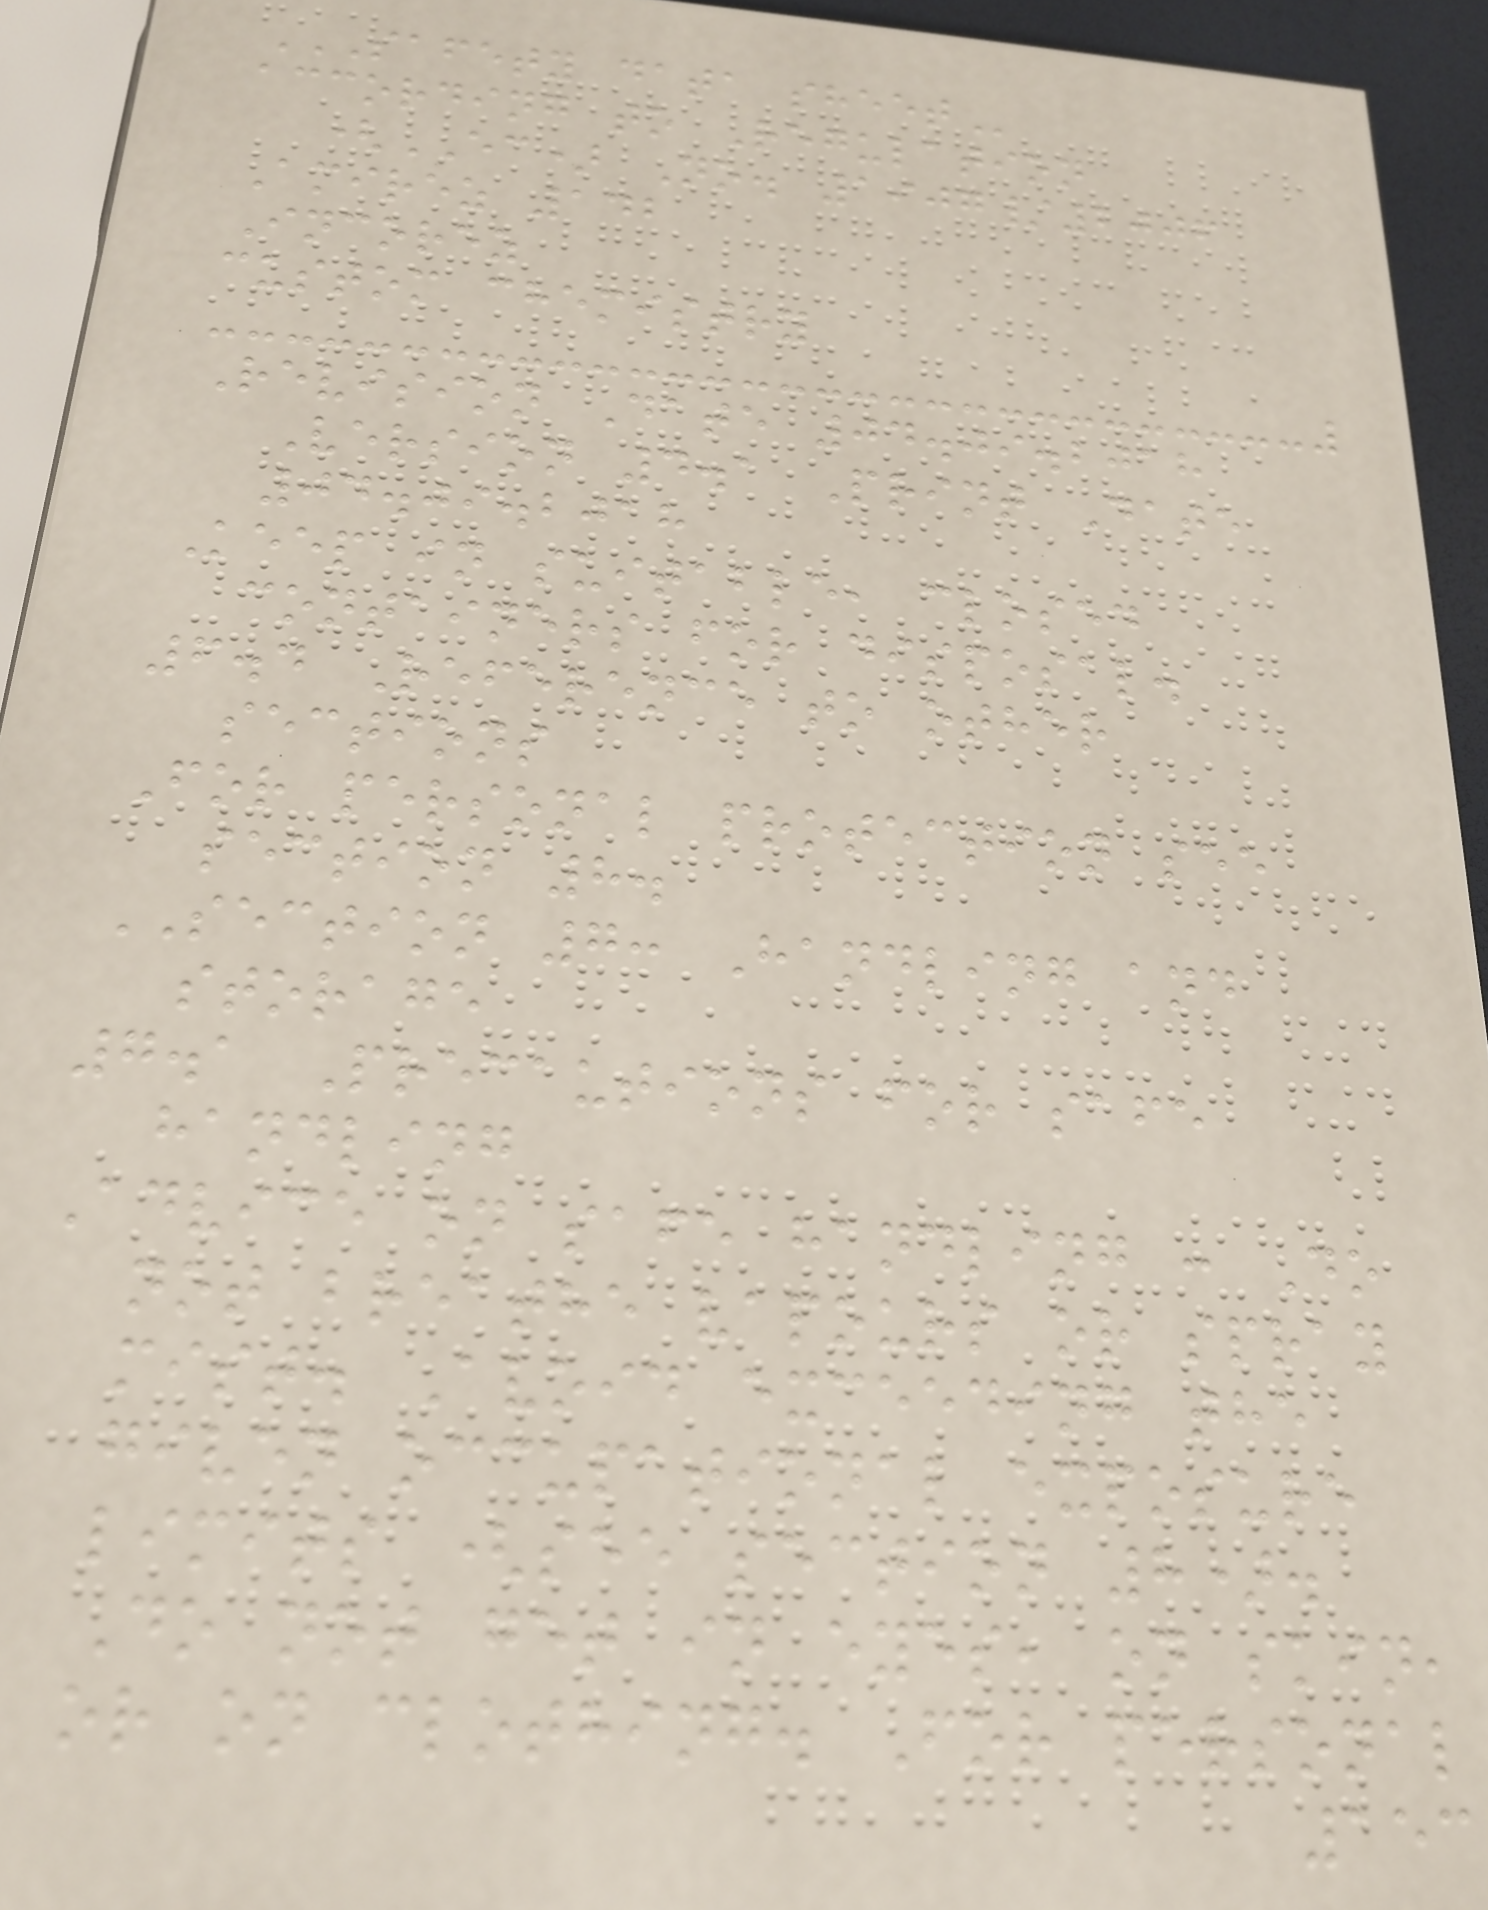SAFETY DATA SHEET
according to Regulation
(EC) No. 1907/2006
Amirez 142
Incorez
custom chemistry
Revision Date 04.09.2018
Version 4.1 Print Date
04.09.2018
Keep in suitable, closed
containers for disposal.
6.4 Reference to other
sections
For personal protection see
section 8.
SECTION 7: Handling and
storage
7.1 Precautions for safe
handling
Advice on safe handling : Do
not breathe vapours or spray
mist. Avoid exceeding the
given occupational exposure
limits (see section 8).
Do not get in eyes, on skin,
or on clothing. For personal
153
